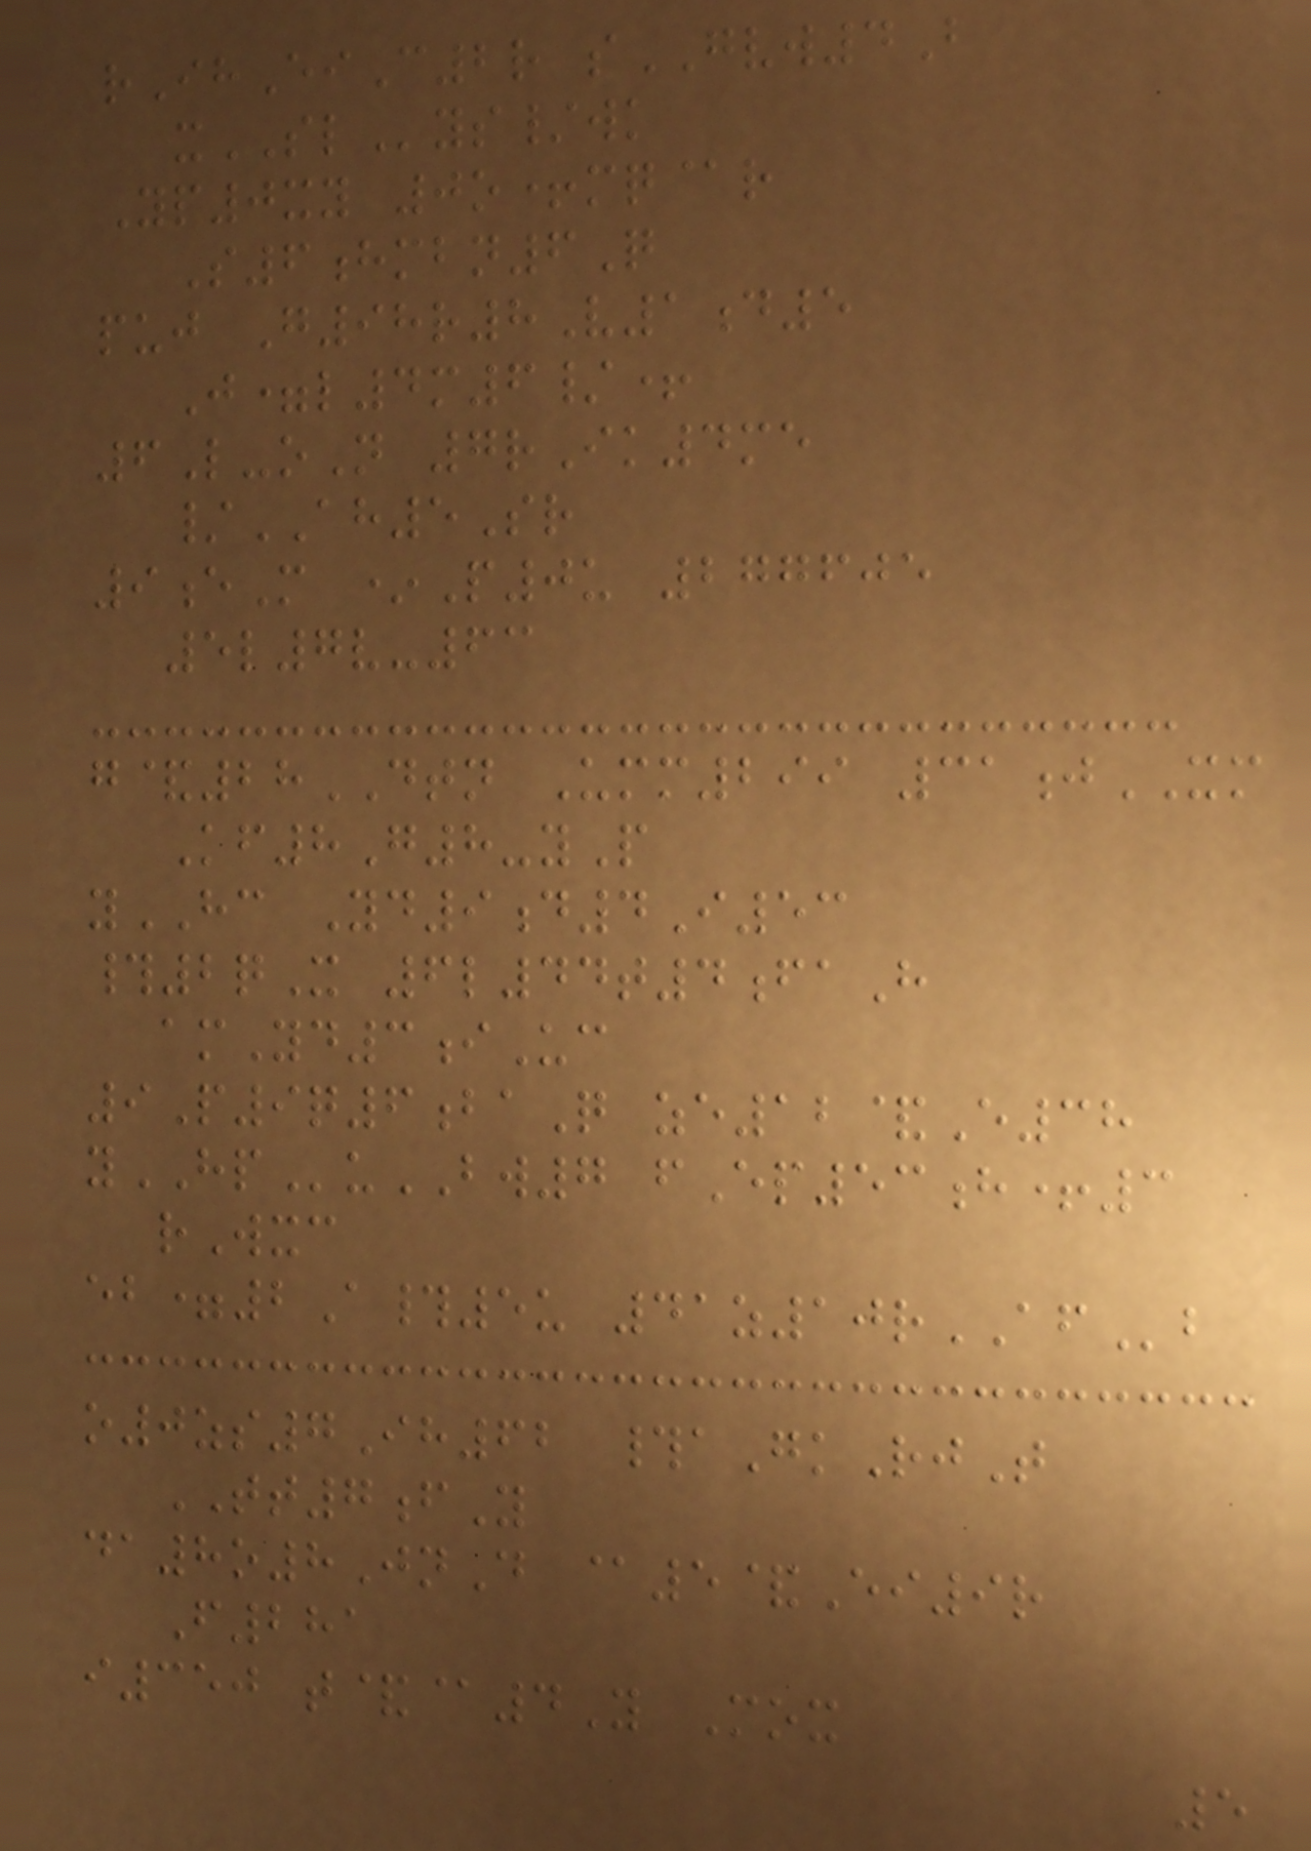rIhEiC2r sGVW4B
xSLys/wk
Yp0xy 0o+mq@r
S6hmbn6Q
puj G98r8V1d5
J=l4m6/+
6L-oN 7rIk4me
/AH5Sr
9eM *P0u 277605
5l7v-63
g&28DTN Umm299 31jXM
Kf8G8-yP
yHC Yd9d4I53
#2qX 6l44t4faH
amYd3iUc
9P9q6baQ ze12&E38
yHPuBW7 fEp53h+3
rWxc
eb=2A#5u 41z10rAFb
o0zs7Ih62 #aGkRjT
TT7fY
da8o8JnD @5&Ei9r
F281
i350 t&@4Y Mox
5
